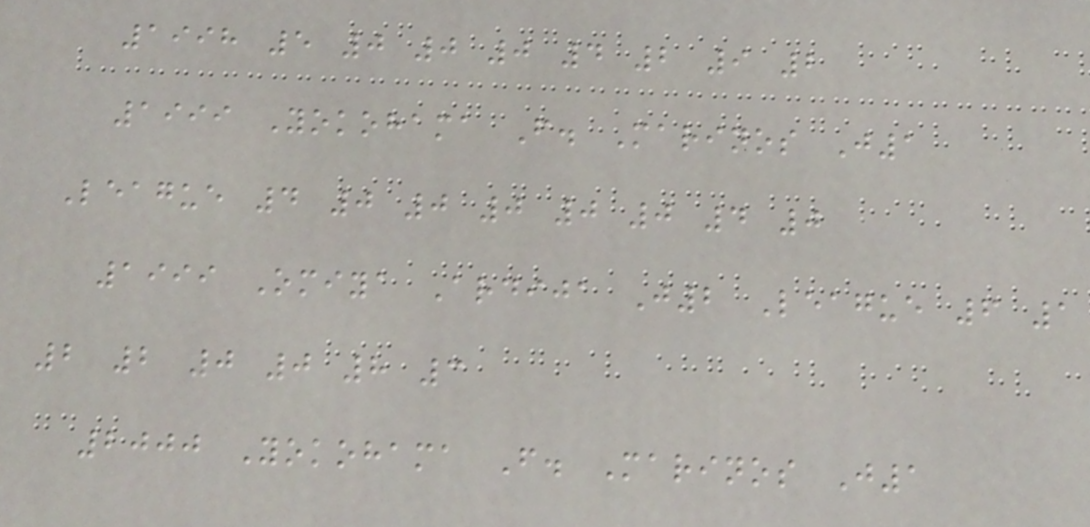1998 5 0 0 0 4 2 9 2
1999 Yokohama F. Marinos J1
League 4 0 0 0 0 0 4 0
1999 Omiya Ardija J2 League 6 1
2 2 0 0 8 3
2000 Yokohama F. Marinos J1
